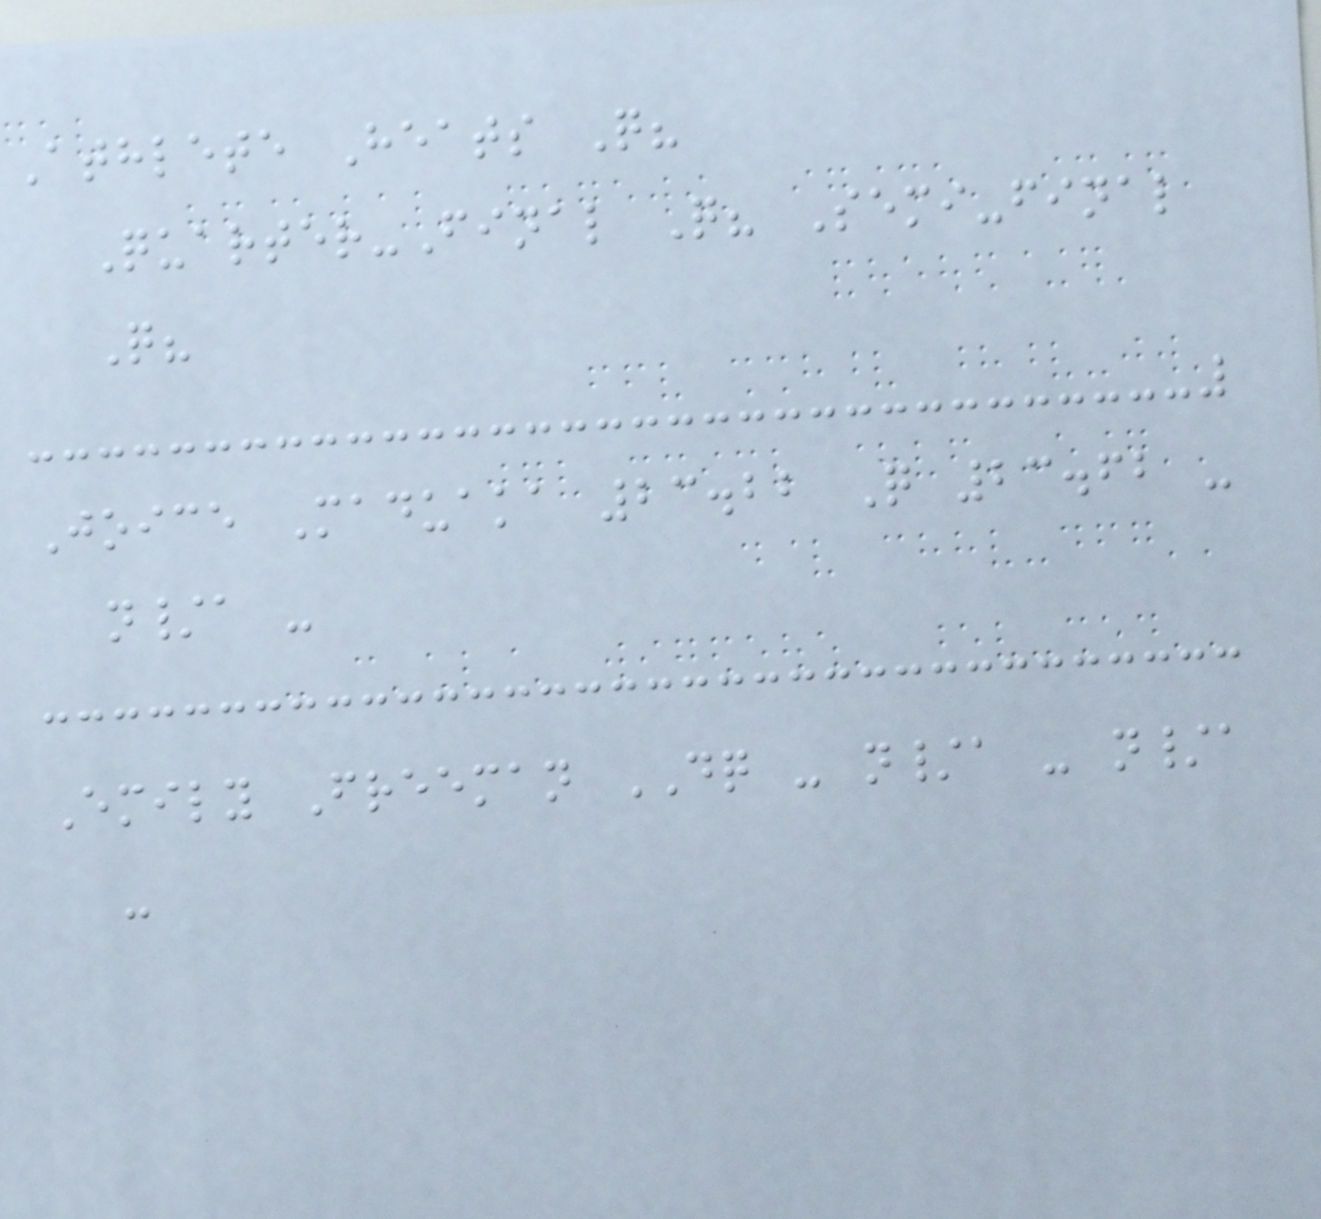Athlete Heats Q?
Quarter-Final Q? Semi-final
Q?
Joice Maduaka 23.22 Q 23.62 -
n/a -
Emily Freeman DQ - n/a - n/a
-
